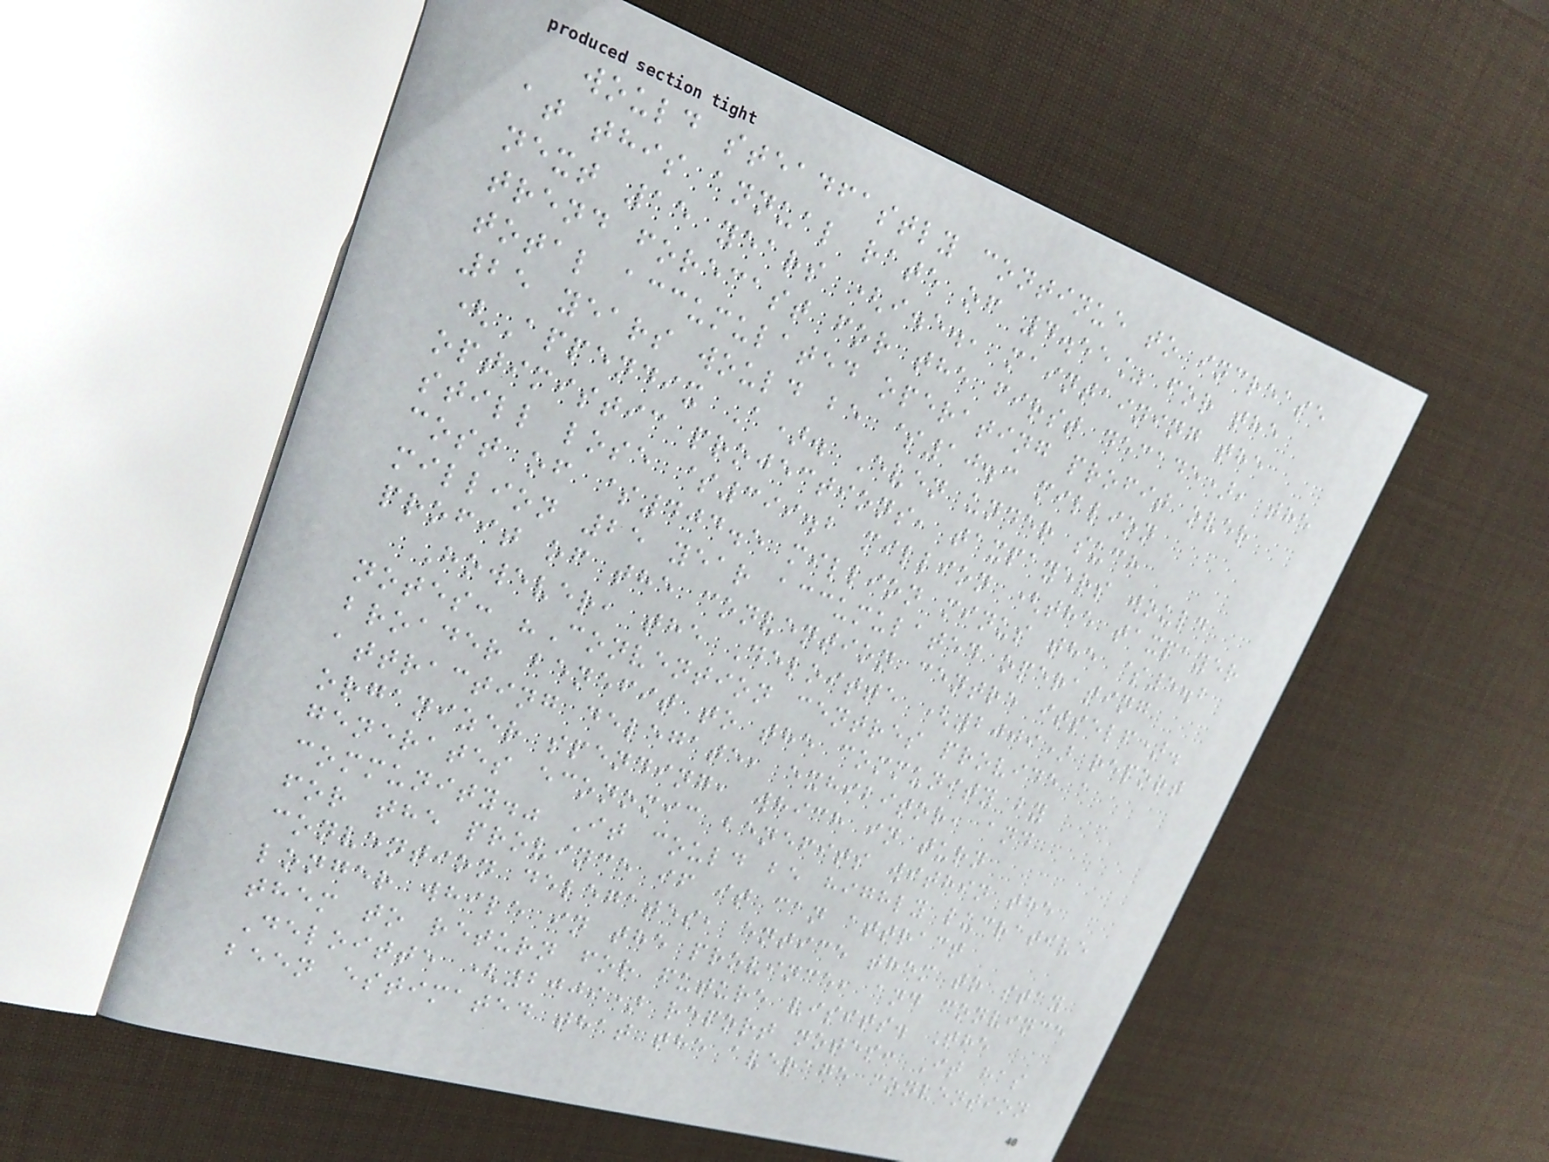would steadfastly continue to increase
at this annual rate of 4.55% for the
next 15 years (i.e., maintaining the
trend forecast for the first decade), the
total accumulated operating profit over
25 years would be $10.3 million
(Appendix A). Even under such
optimistic projections, taxpayers would
still lose $399.2 million (the taxpayer
cost of $404.5 million minus the $5.2
million 25 year accumulated operating
profit of the convention centre itself).
However, the Deloitte (2009) report
notes: "Convention centres provide a
broader benefit to the community by
attracting delegate, exhibitor, and
organizer spending, which in turn
generates economic benefits within the
community." It could be highly lucrative
for the province if it can attract
convention delegates, entice them to stay
longer while in the province, and convince
them to return for future visits. The
Deloitte (2009) report notes: It has
been estimated that the average convention
